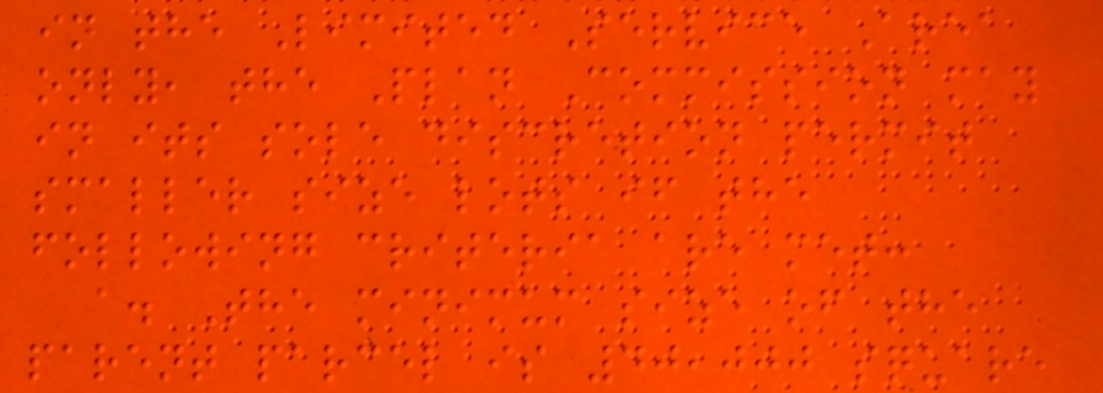in the Limited Service Area
only, the Plan Commission may
in its sole discretion permit
smaller size lots if the
following criteria are met:
a. The minimum size of the
parent parcel is 40,000 square
